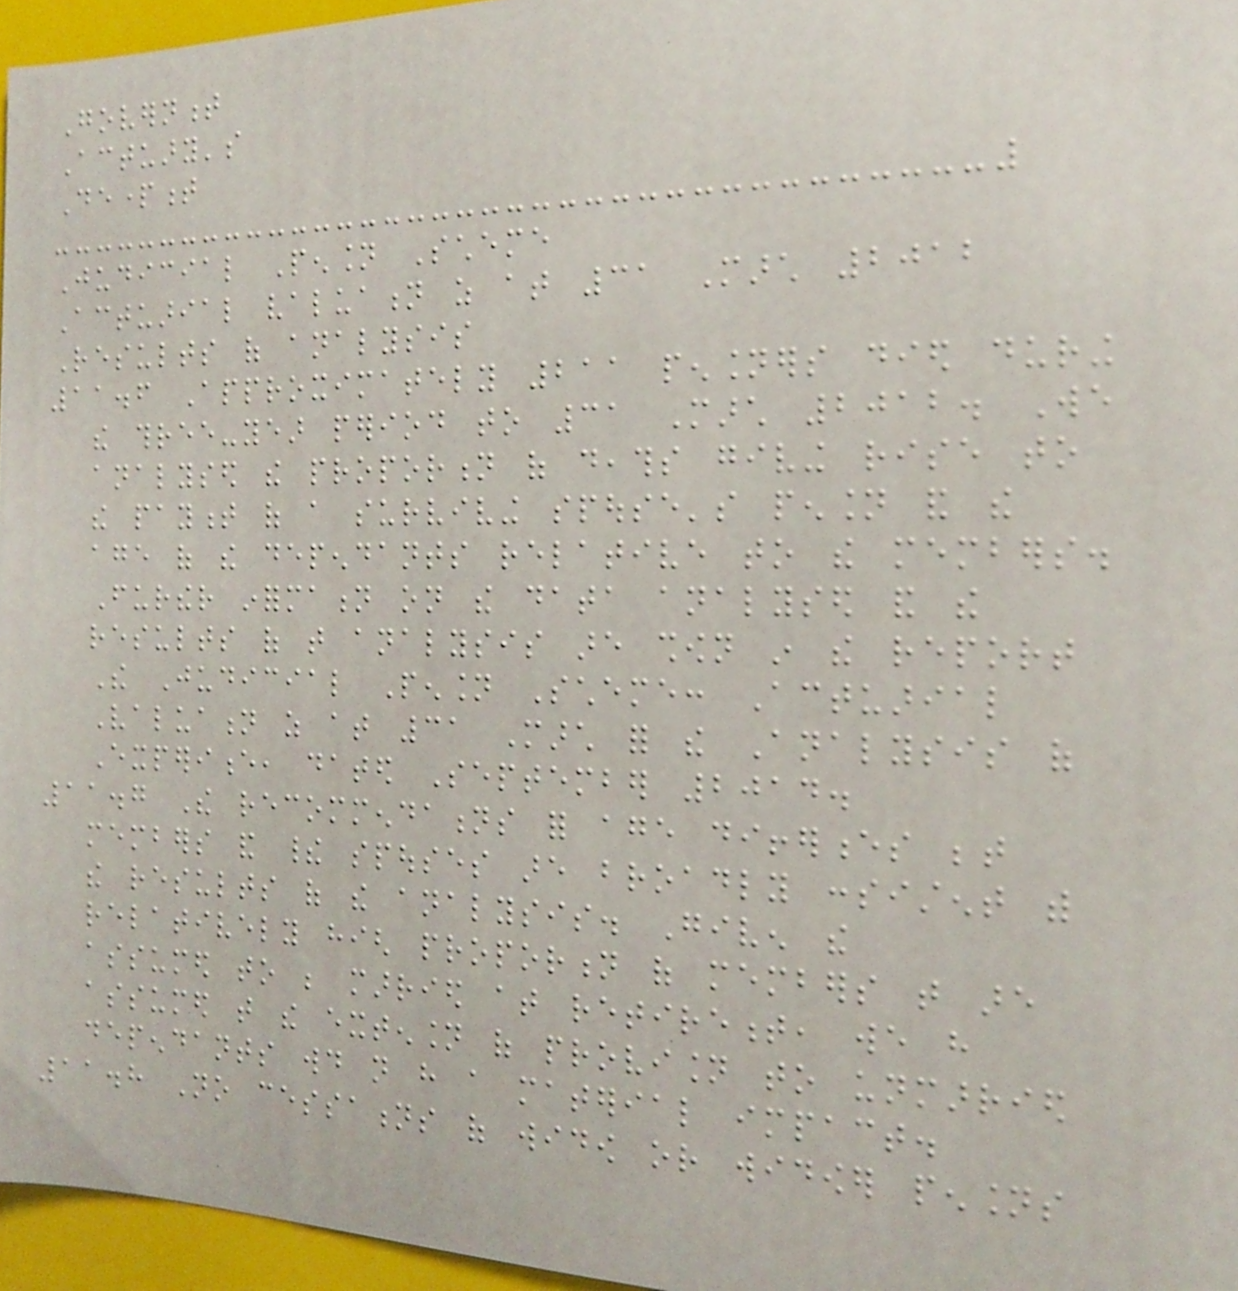Government
Actuary's
Department
Judicial Pension Scheme
Actuarial valuation as at 31 March 2012
Results of analysis
11.6 Approximately 211 pensioners died during
the three-year period to 31 March 2012. We
analysed the proportion of deaths giving rise to
the payment of a surviving spouse's pension and the
age of the dependants relative to the members.
Further information on the data analysed and the
results of that analysis are shown in the report
The Judicial Pension Scheme: Actuarial
Valuation as at 31 March for the Analysis of
Experience, dated September 2014.
11.7 The recommendations for age differences between
members and their spouses are broadly consistent with
the results of the analysis. Given the
relatively high proportion of members that are
assumed to be married at retirement, we have
assumed that the extension of provision to unmarried
dependants would not have a material impact.
11.8 No cessations of widow or widower pensions
